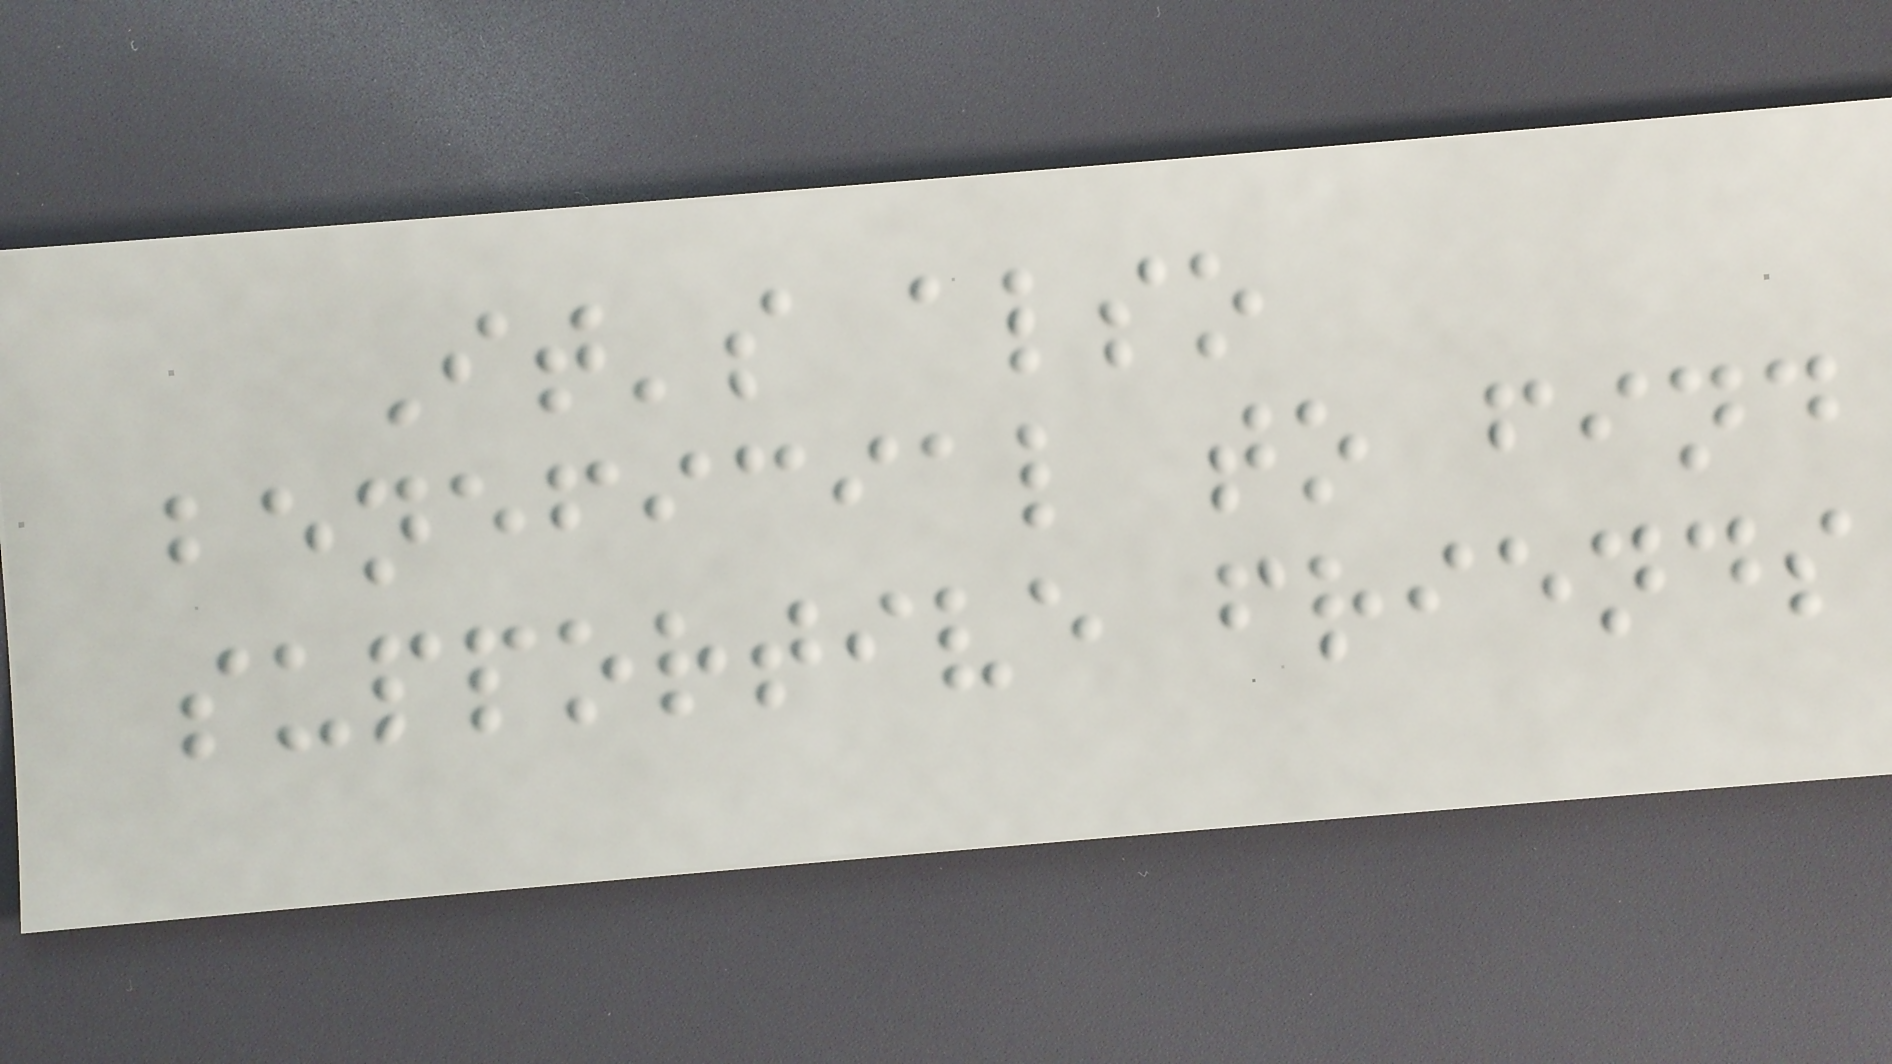It's also
beneficial to find
supportive friends
